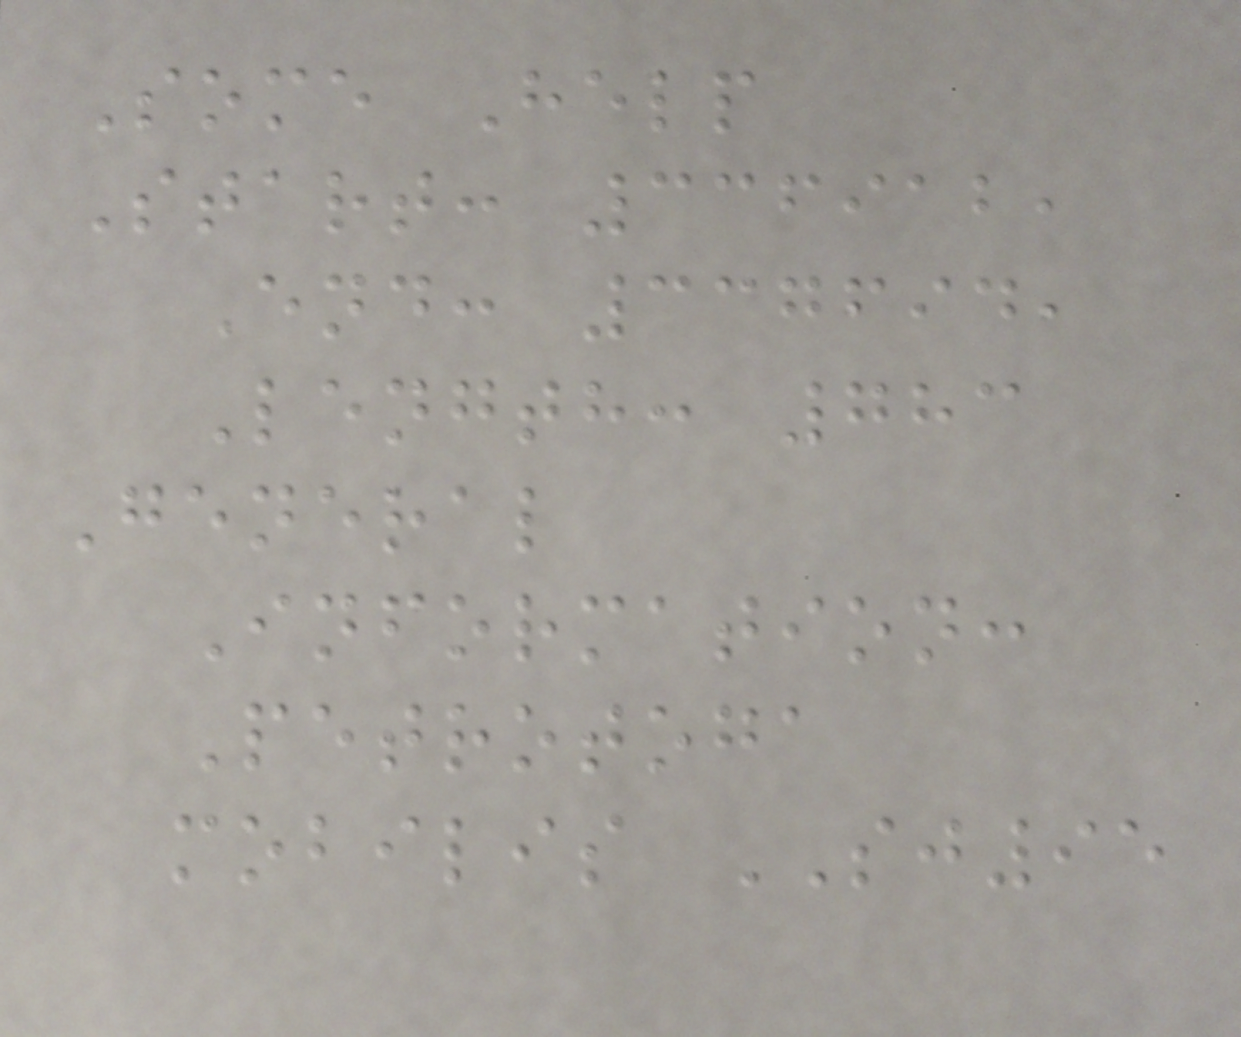Some Help
Start: 336912,
End: 337694,
Length: 783
General
Information:
Petrotoga
mobilis SJ95
